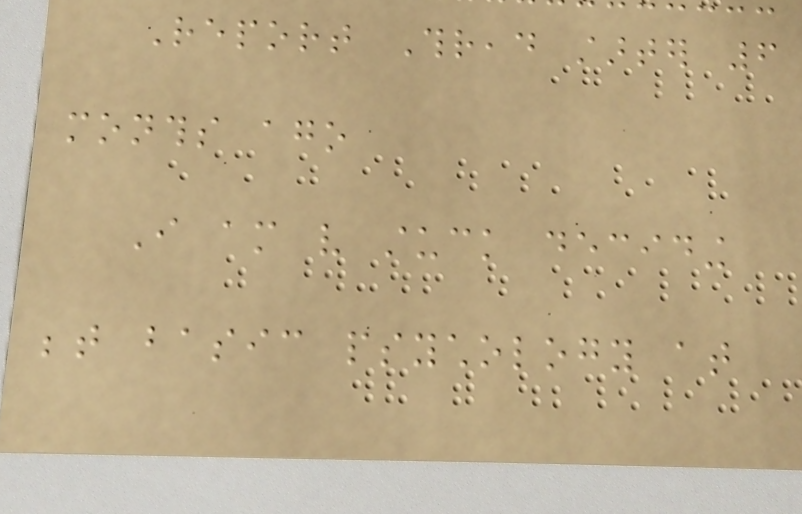Report Thread starter 6
months ago
I am very stuck deciding
between basic psychology at
